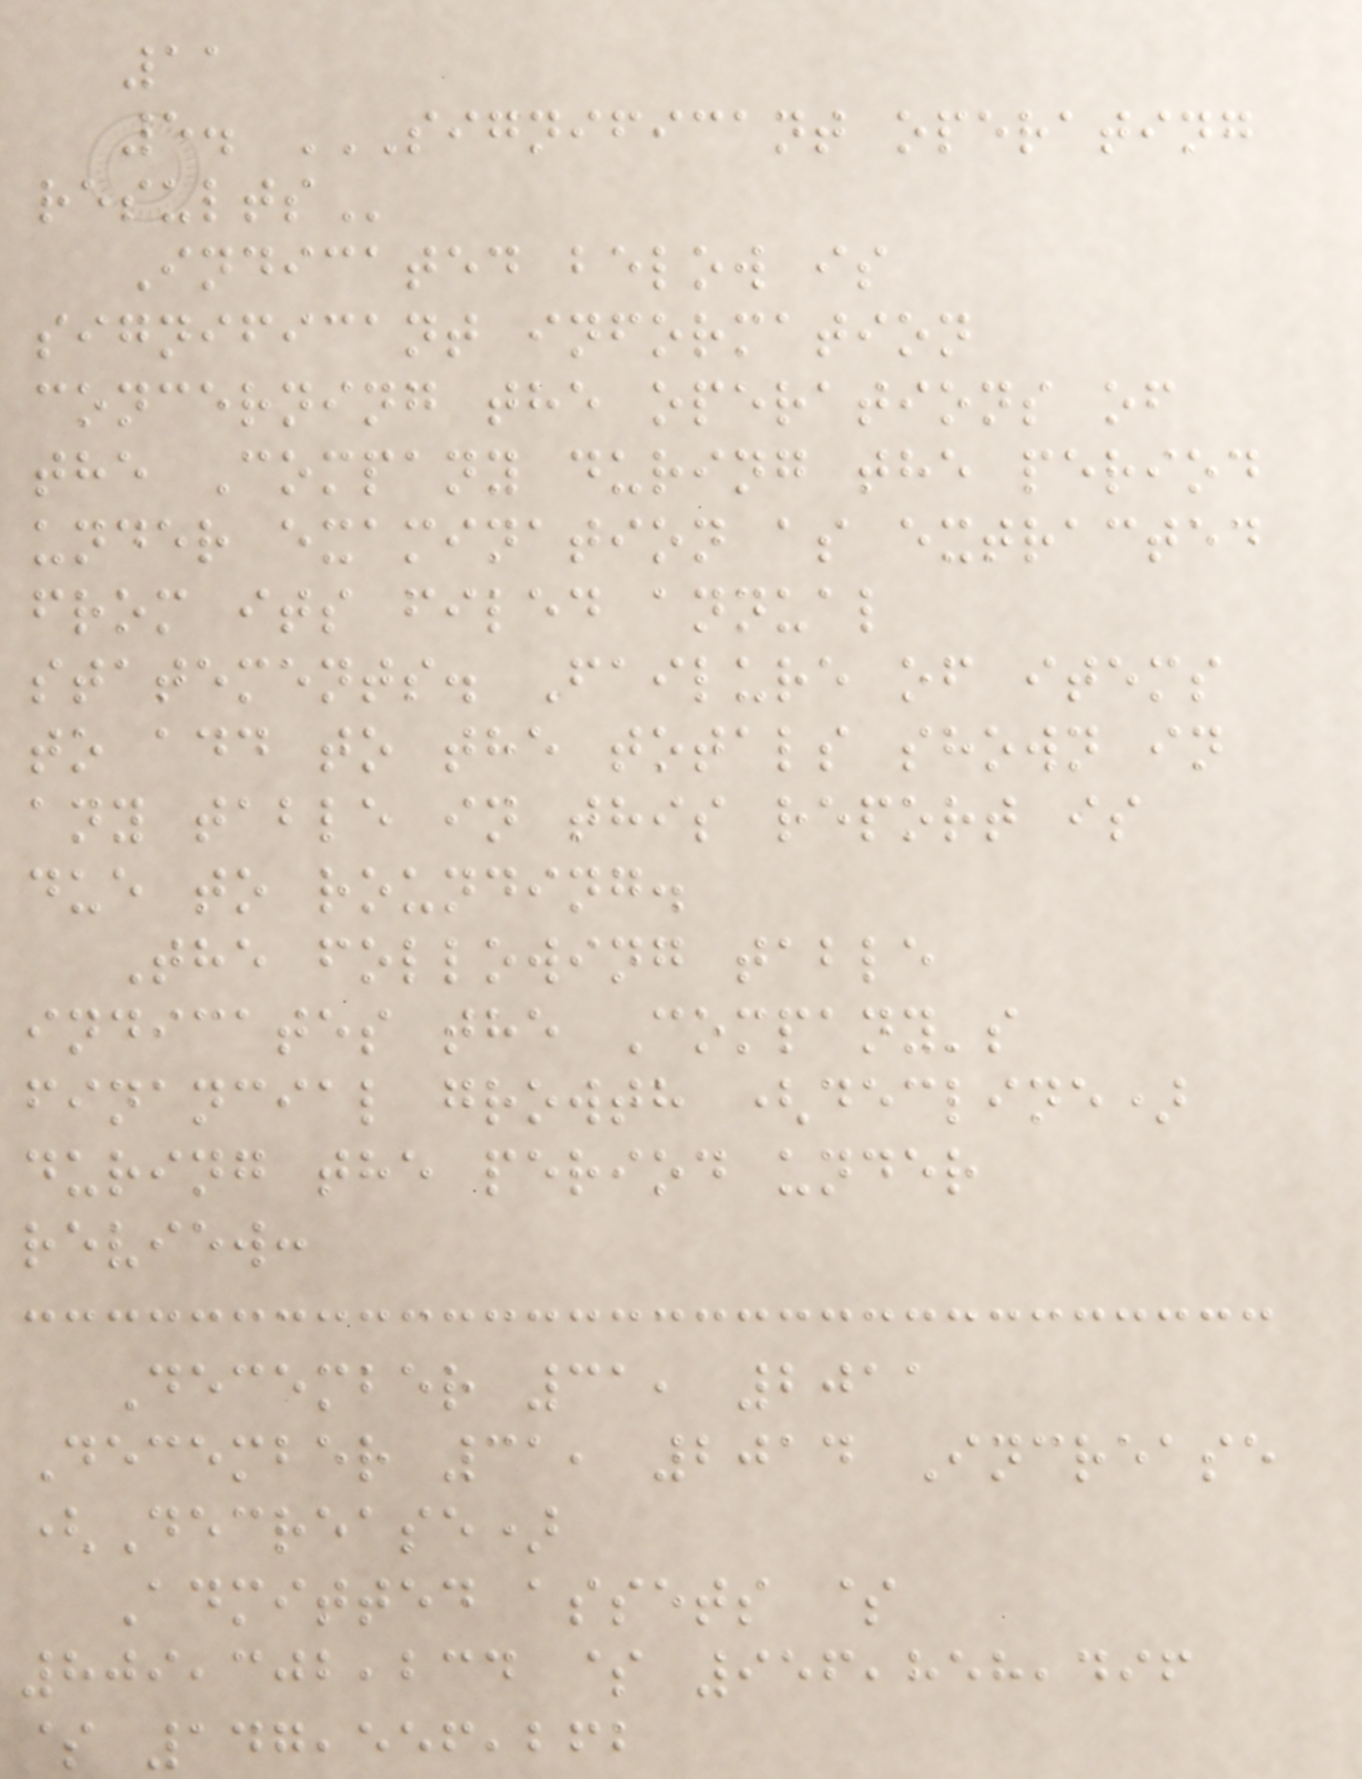11
5. SIGNIFICANT OPERATING
RESULTS
Indicated below is
significant information
concerning the operations of
the Company during the period
under examination as extracted
from its filed annual
statements. Failure of items
to add to the totals shown in
any table in this report is
due to rounding.
The following table
indicates the Company's
financial growth (decline)
during the period under
review:
December 31, 2011
December 31, 2014 Increase
(Decrease)
Admitted assets $
809,302,234 $ 956,858,496
$ 147,556,262
